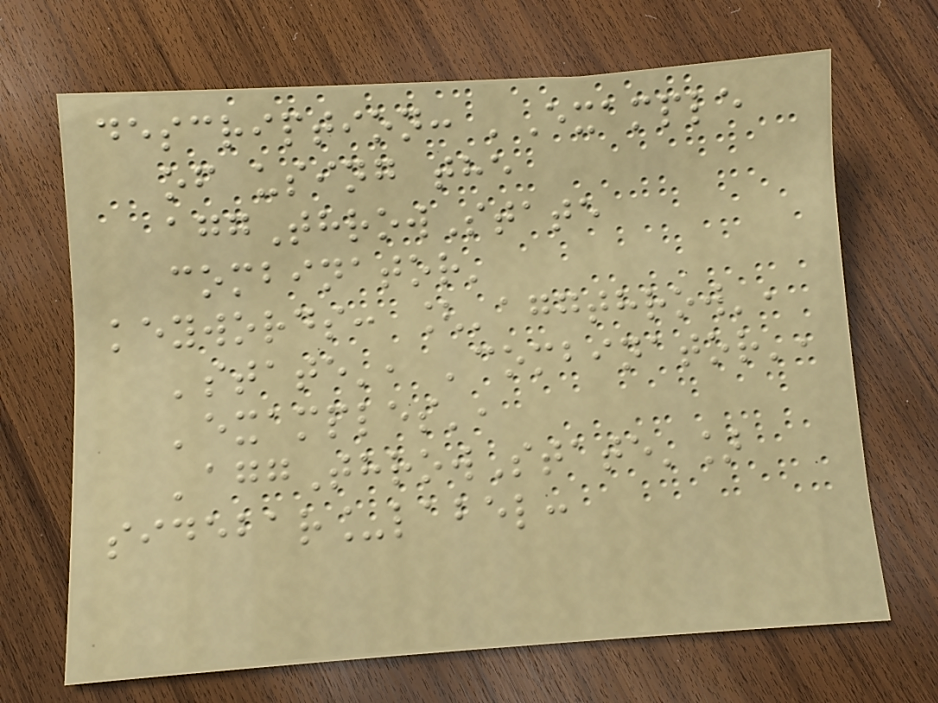description: 'Example
of using the
aggThrowState
combinator'
keywords: ['aggthrow',
'state', 'combinator',
'examples',
'aggThrowState']
sidebar_label:
